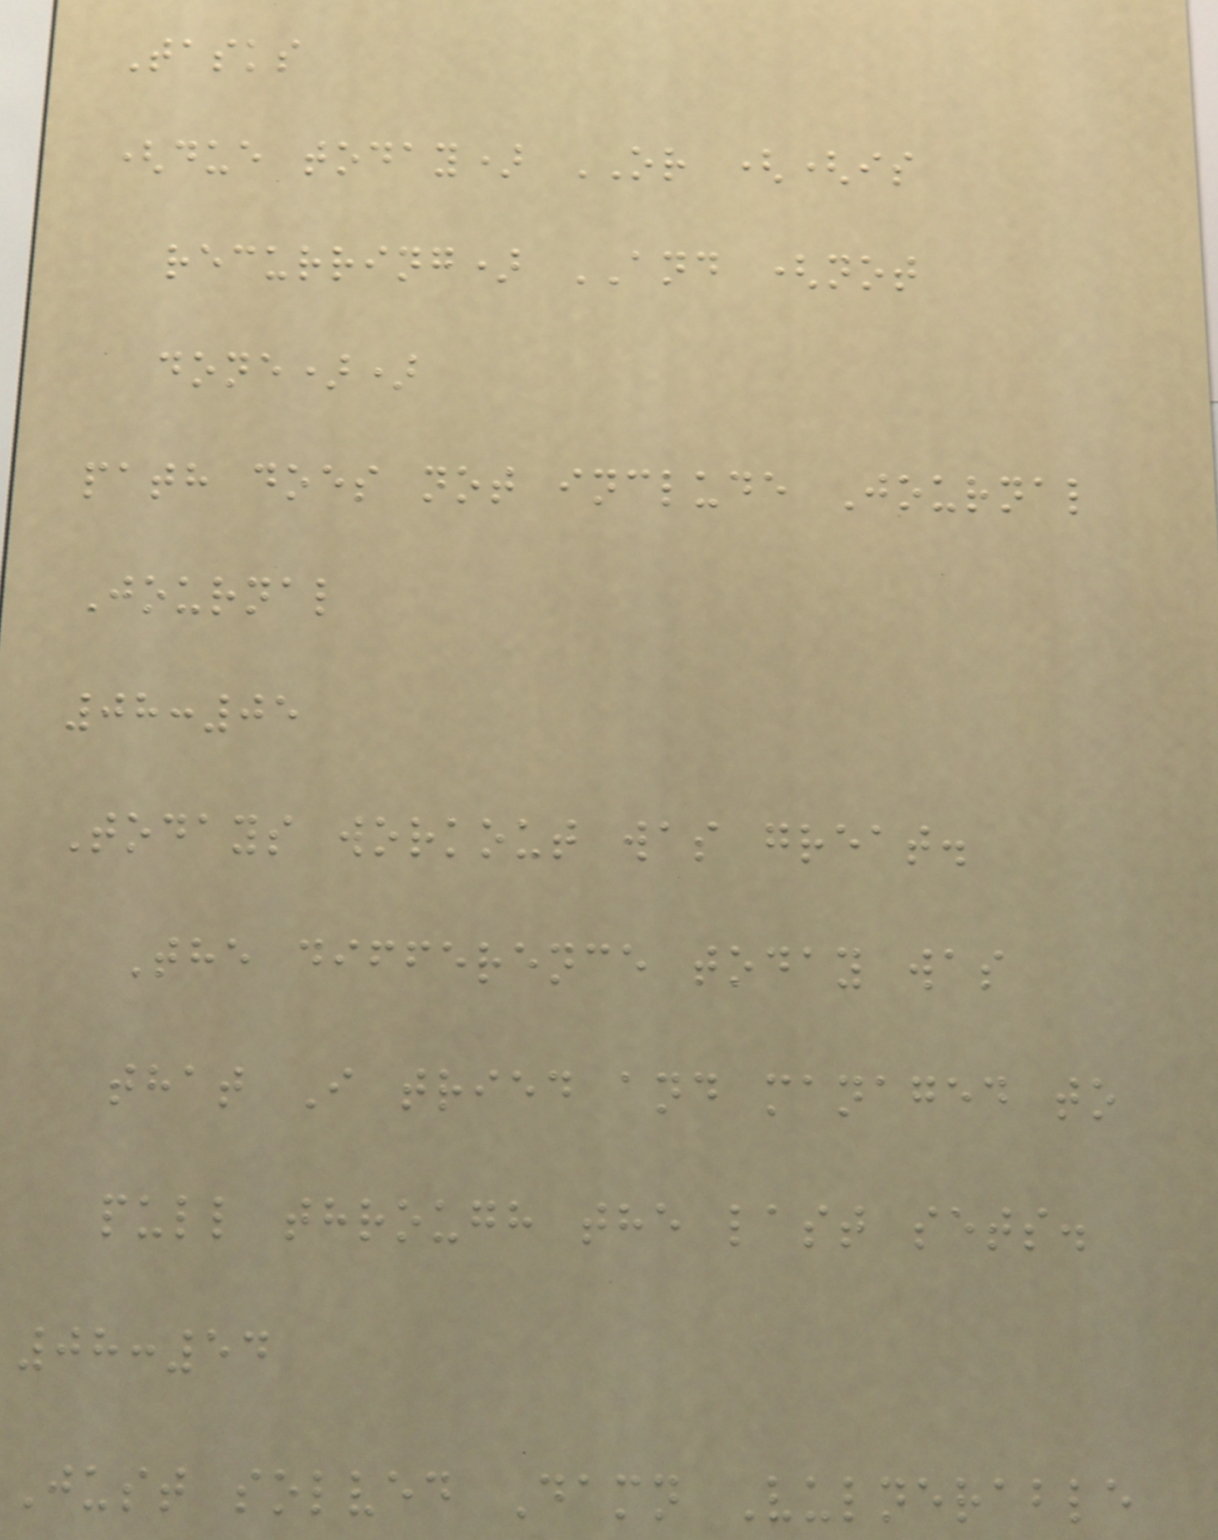Tasks
(due today) OR ((is
recurring) AND (not
done))
path does not include Journal
Journal
08:05
Todays workout was great.
The difference today was
that I tried and managed to
pull through the last sets.
08:54
Just solved Damn Vulnerable
